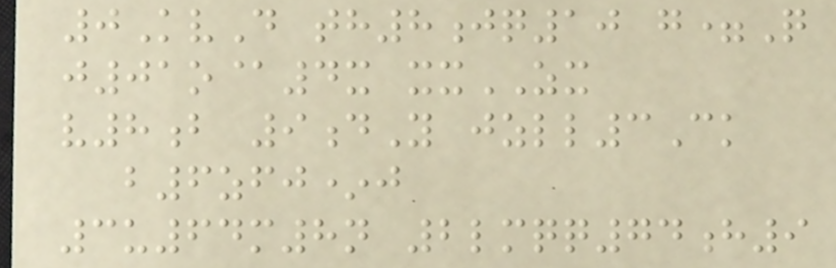0KvD th8jq10 g=Q
j01o@4x xxZX
v8b 9dY jzll3Ck
b6zfj*j
3u64m8n 2lmqq74h9
